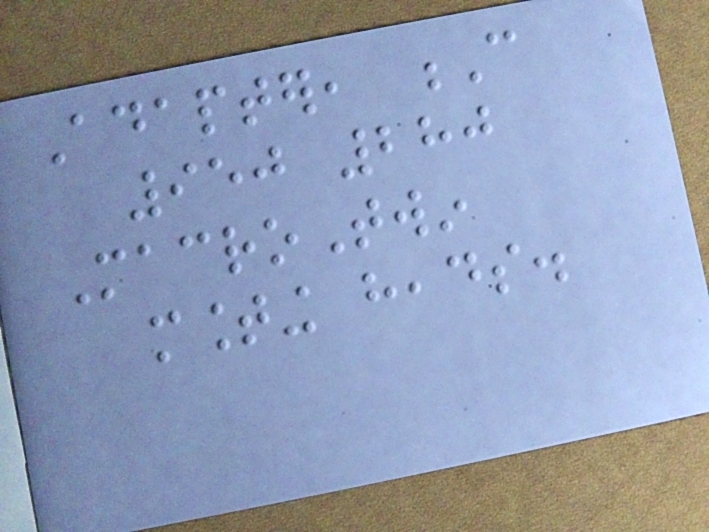Adapter, C
950 280
MacroTwin
mounting heads.
